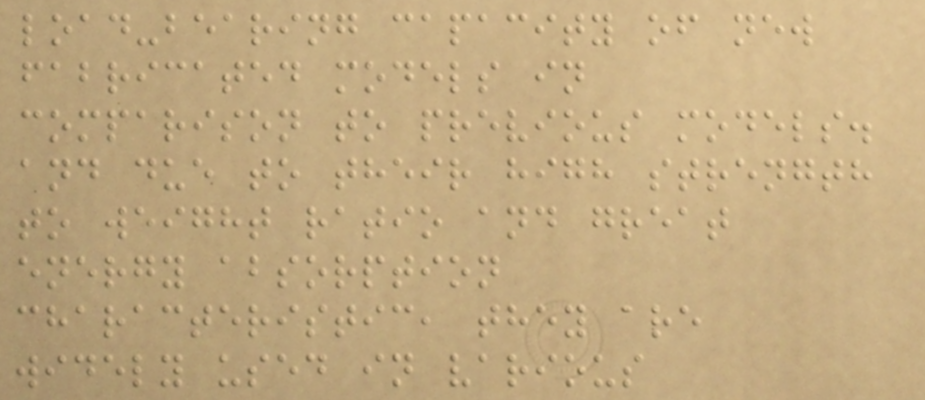load-bearing capacity of new
fabricated models in
comparison to previous models.
and due to their high strength
to weight ratio and great
energy absorption
characteristic, they are
widely used in various
